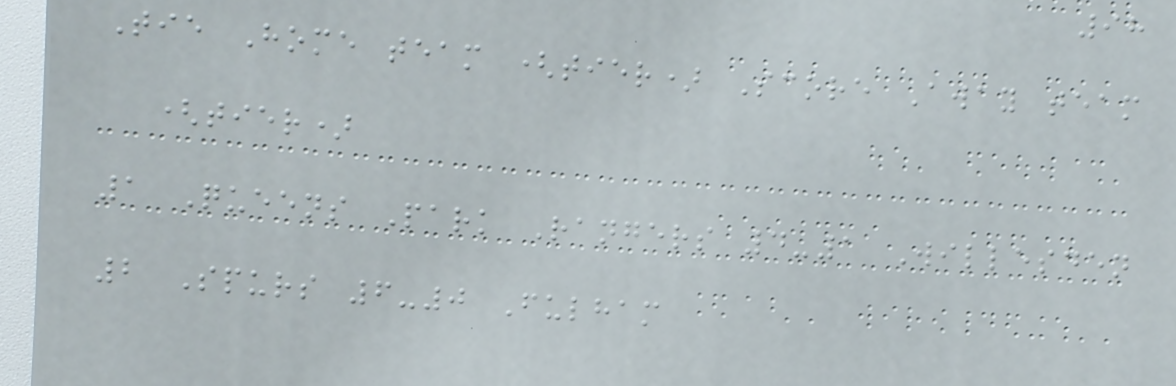98
Tie Home team (tier) Score Away team
(tier)
1 Queens Park Rangers 4-1 Willesden
2 Spurs 6-0 Fulham
